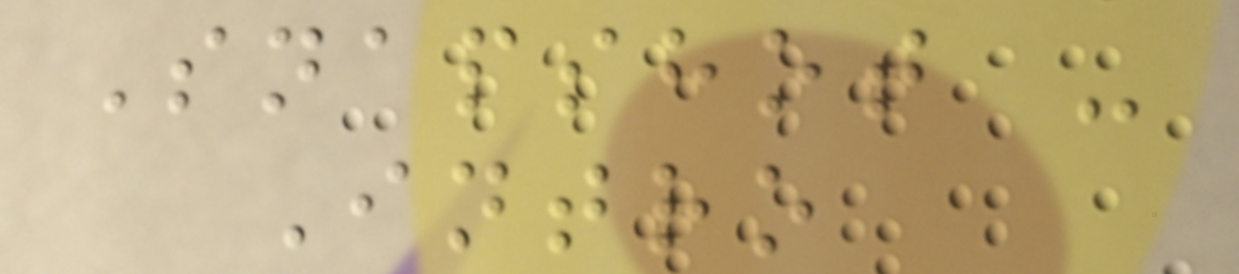Snapshot -
Intro
